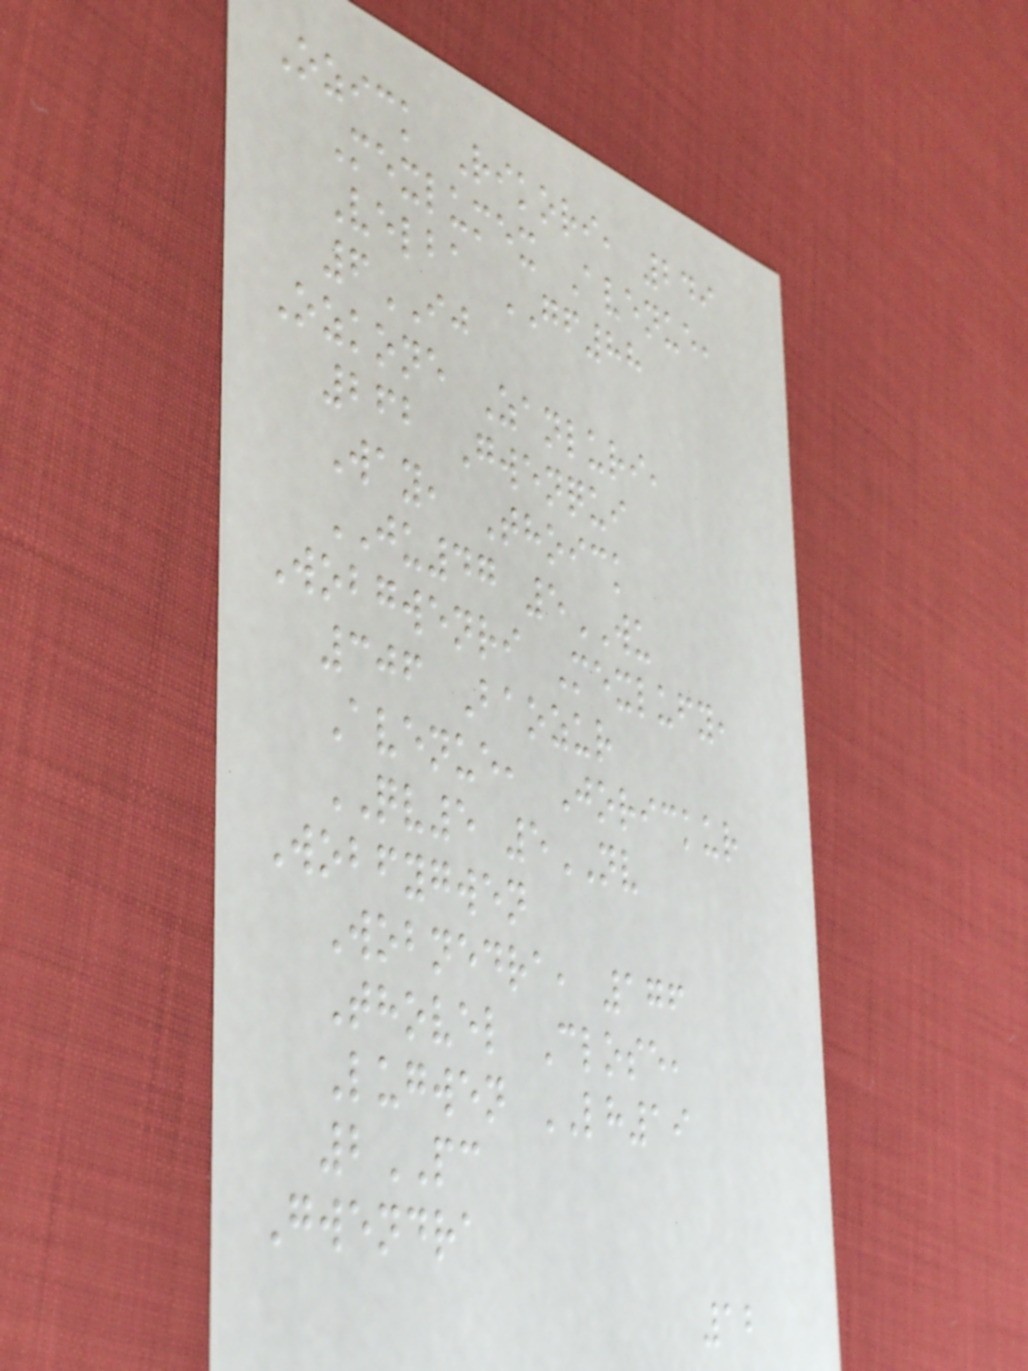Ozick Rikori, 249
Mexlumex Avenue,
Velba GF88
6IJ
Ozkone Zanluri,
262 Gwenqui
Way, Thoick
JU47 5WU
Wobgwenri Mexlufy,
306 Baozur
Avenue, Jorickur
QV5 5NV
Wobfygwen
Wobnedra, 176
Thovel Close,
Lugwen LH19
2PC
Gwendra
12
